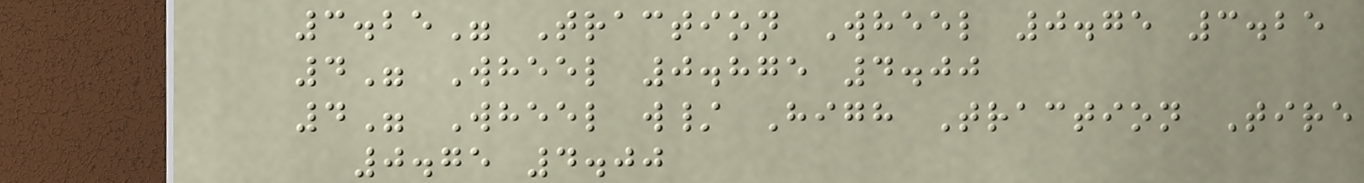3.25" Traction Wheel 0.75 3.25
4" Wheel 0.875 4.00
4" Wheel w/ High Traction Tire
0.75 4.00
